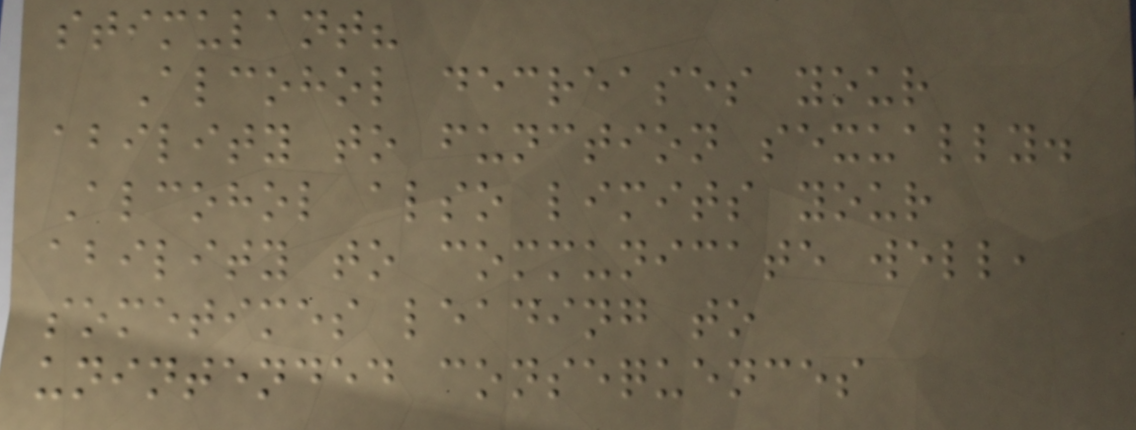stimulant?
Alcohol decreases your
ability to function sexually.
Alcohol also limits your
ability to communicate well,
sometimes leading to
unintended consequences
